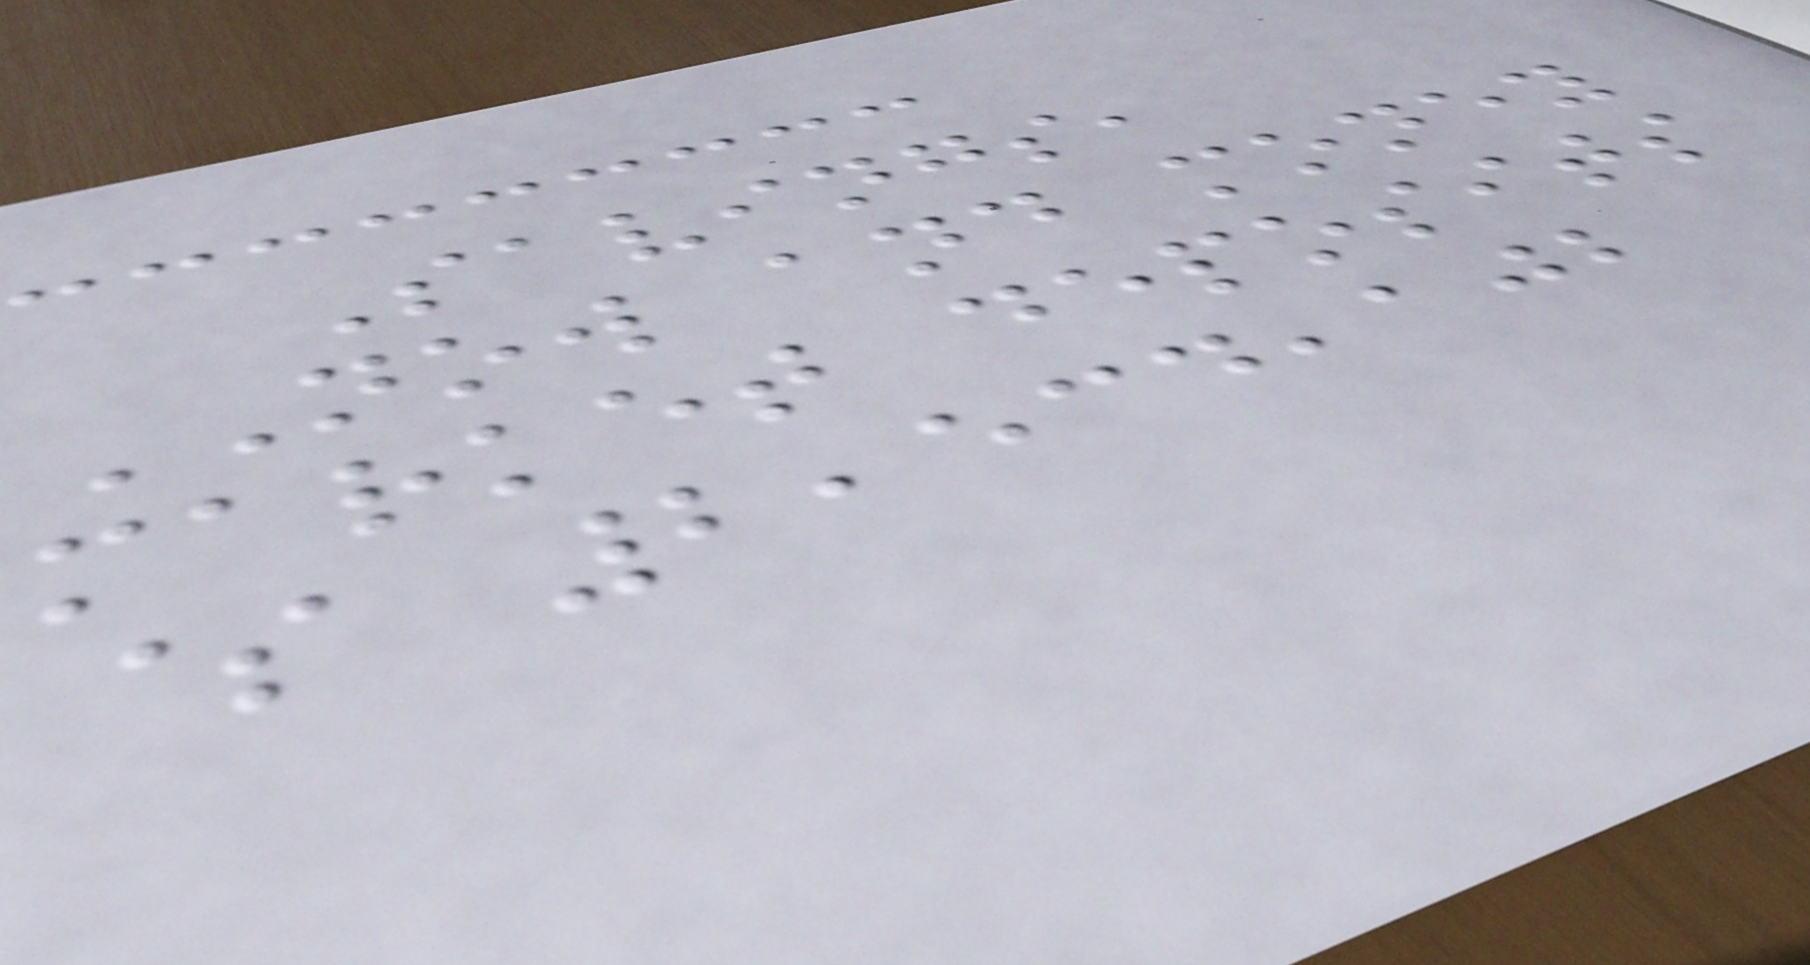Savings,
NOW and money
market deposits
$ 2,534,102
